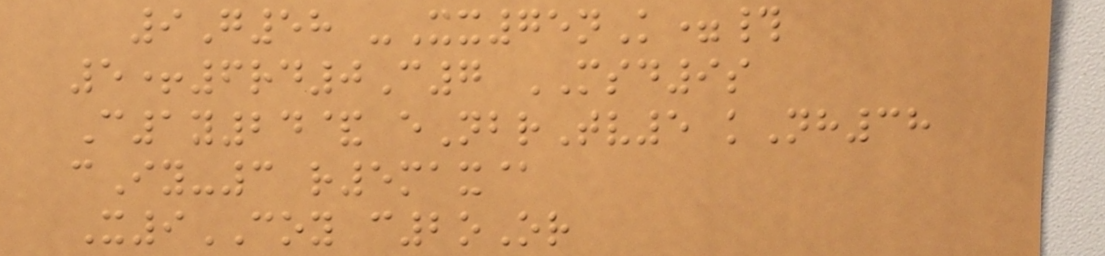9G58 -Xx75nK=#
5+6rd0C7 MSD9s
C1y24& eNbrTv5 kNh38
cIy-3 r5max@
X9COY c2oOr
